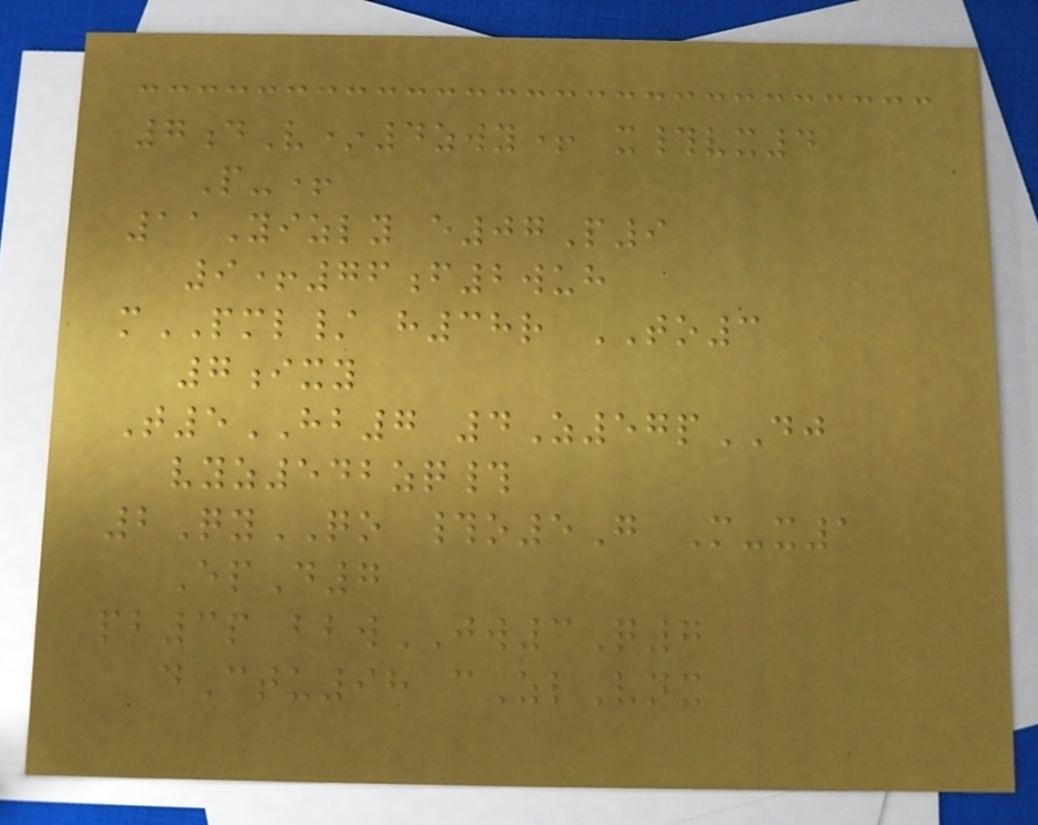7dV*4zwy+ x#vx4
P-+
11Yizly e07P9
9+76f2wuh
mPML/ h38r TO3
7ixy
T5HB7 4Z57pDJ
vyz542zq#
2QyQO #o5G M-x1
EpD7
pb3p bbwJW3Q7
dCtu98 cZlVnx
